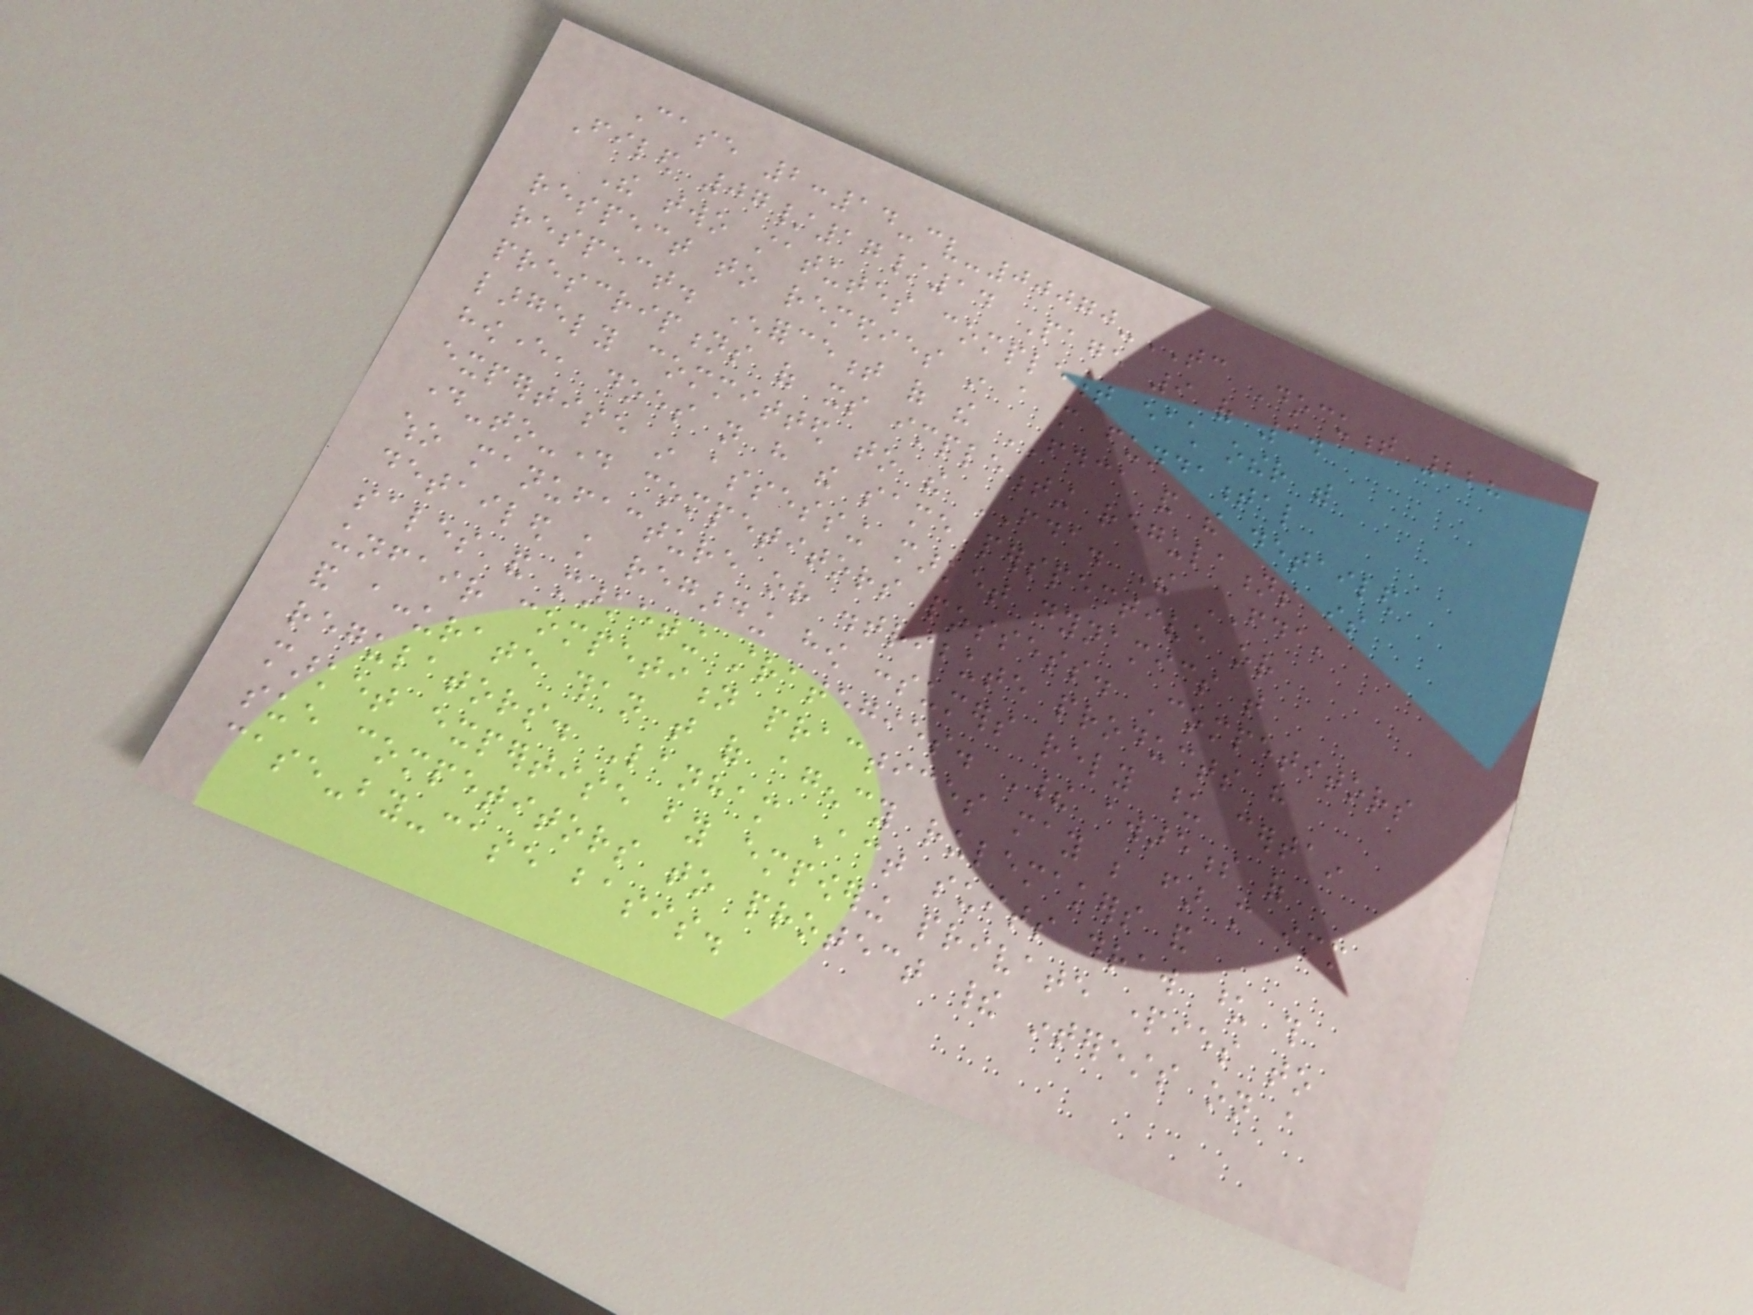Case 2:14-cv-00070-TC Document 228
Filed 07/17/14 Page 9 of 14
The two statutes complement each other with
respect to remedies in a more fundamental
respect. Enforcement of the FDCA and the detailed
prescriptions of its implementing regulations is
largely committed to the FDA. The FDA,
however, does not have the same perspective or
expertise in assessing market dynamics that
day-to-day competitors possess. Competitors
who manufacture or distribute products have
detailed knowledge regarding how consumers rely upon certain
sales and marketing strategies. Their awareness of
unfair competition practices may be far more immediate
and accurate than that of agency rulemakers and
regulators. Lanham Act suits draw upon this
market expertise by empowering private parties to
sue competitors to protect their interests on a
case-by-case basis.
